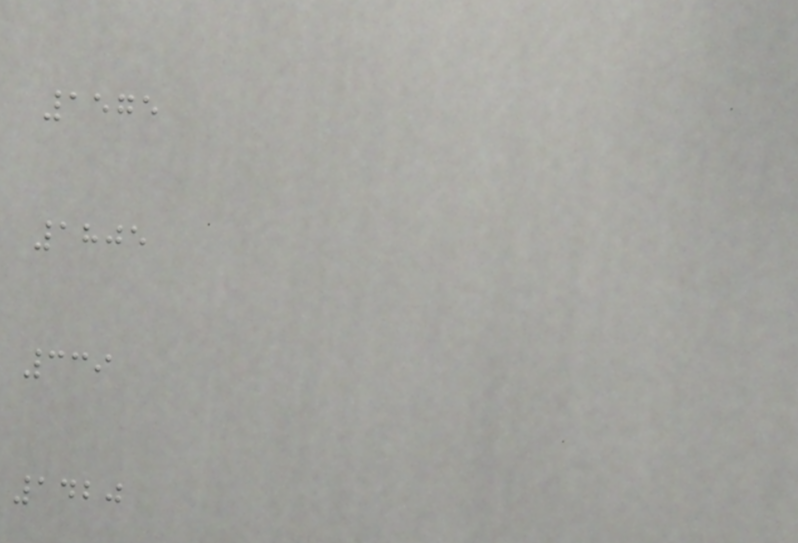1575
1805
339
1420
